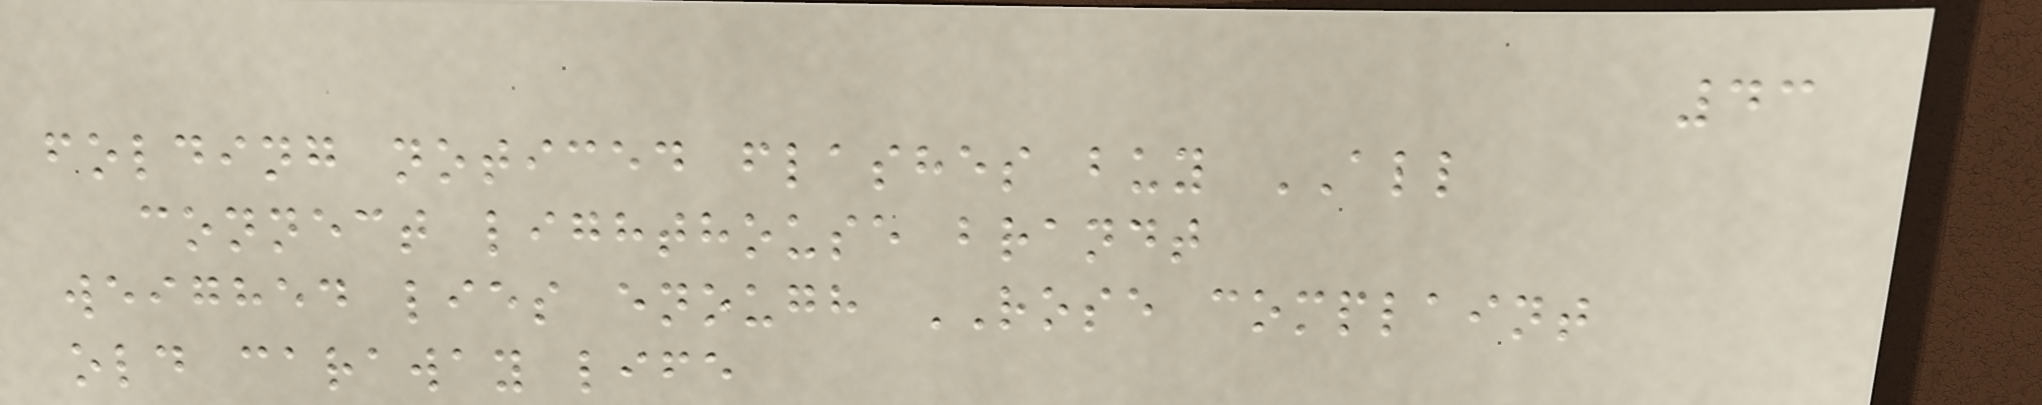43
folding noticed flashes buy ALL
connect lighthouse brandt
weighed lies enough ROSE complaint
old caraway life
